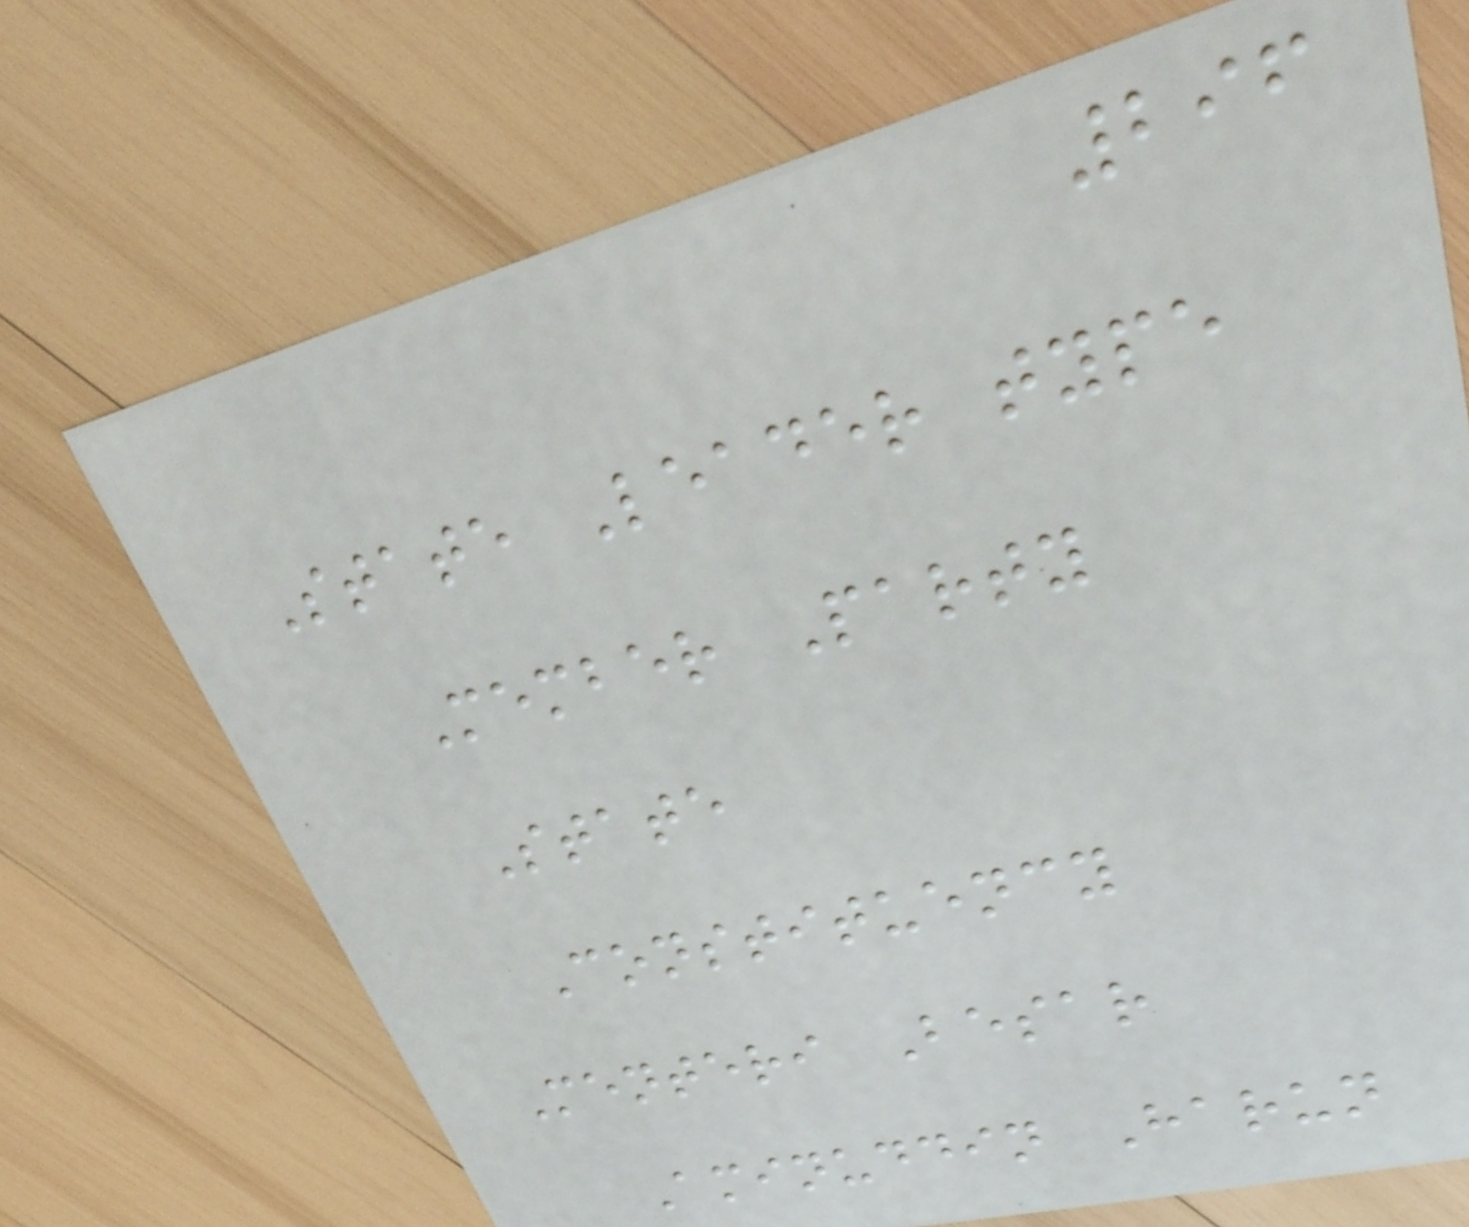296
State Leader type
Member Party
State
Constituency
Menteri Besar
Aminuddin Harun
